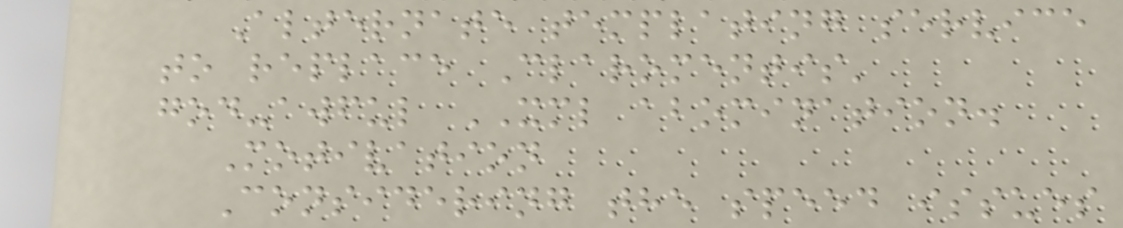Alternate templating service
to replace Claromentis'
god-awful XML abomination.
Motivation
Considering the speed issues
